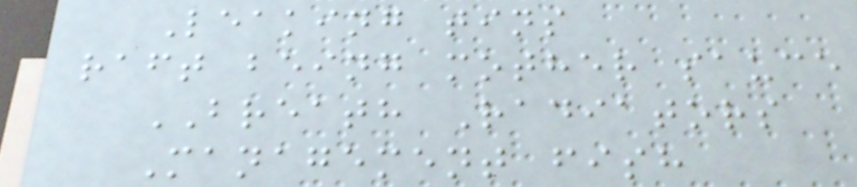Leaking tins
raft being mother sauce
BREATH Radiators
Management fish
